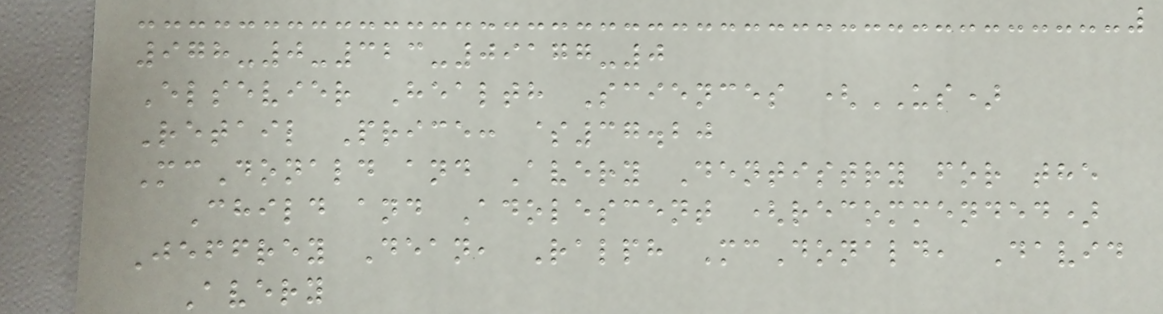978-0-323-09177-0
Elsevier Health Sciences (US)
Retail Price: $37.20
McDonald and Avery Dentistry for the
Child and Adolescent (recommended)
Jeffrey Dean, Ralph McDonald, David
Avery
